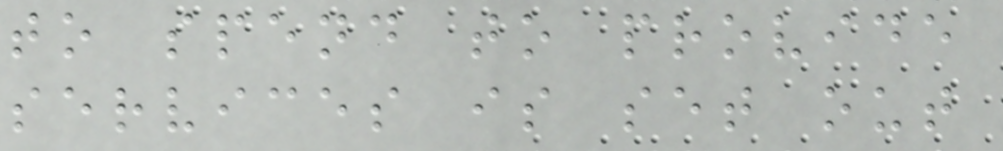to spend to provide
services is set out
